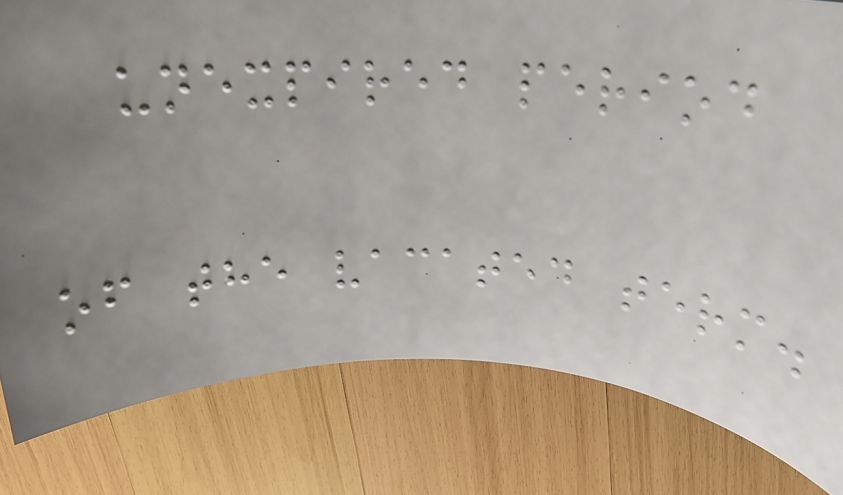unexpired period
of the vacated term.
